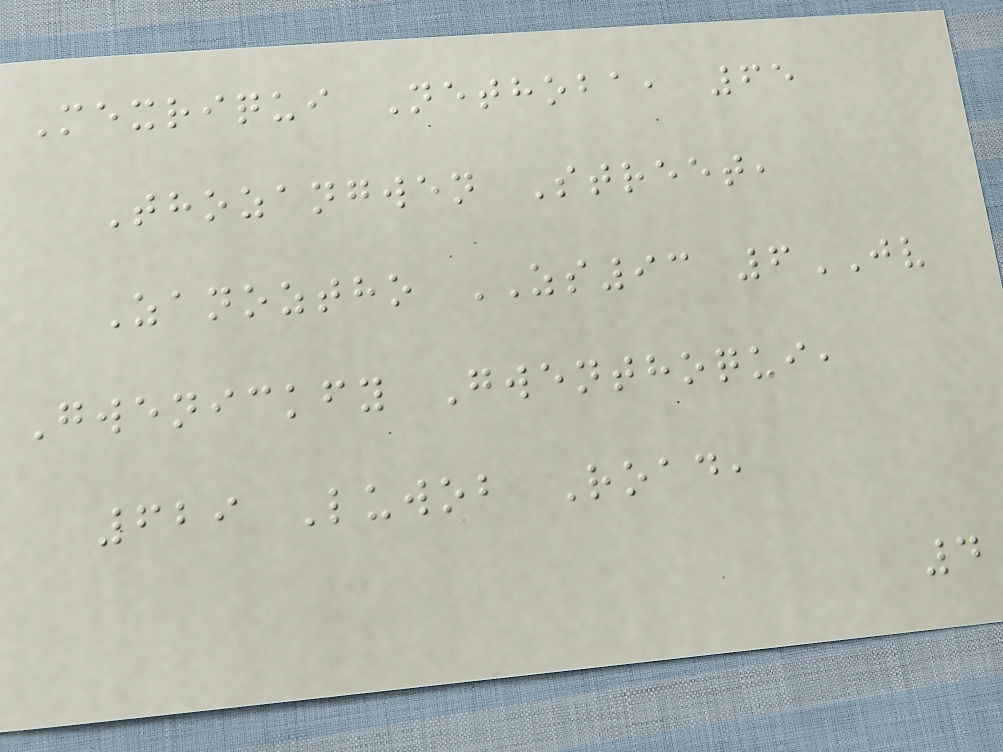Mexriqui Nethoba, 65
Thozangwen Street,
Zanoztho ZS93 6JV
Gwenickfy Gwenthoqui,
629 Luwob Road,
4
